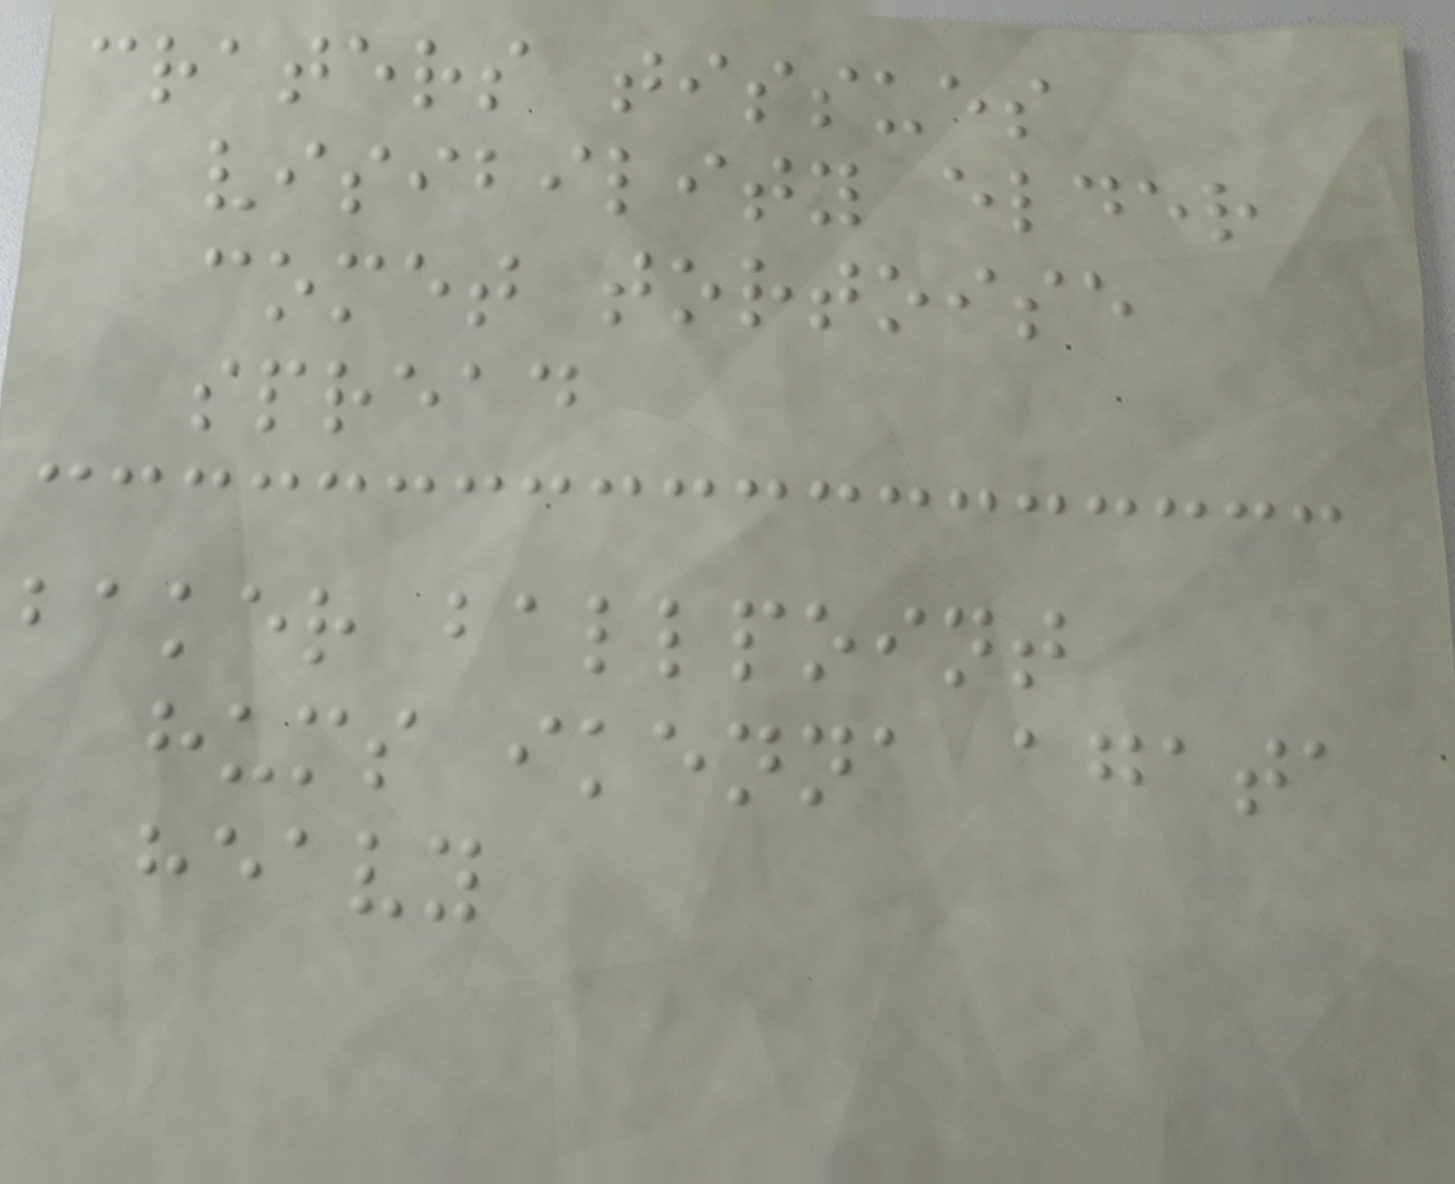craters tissues
visibility elder
comet tortoise
spread
baker ballpoint
hums ikenna agata
heavy
